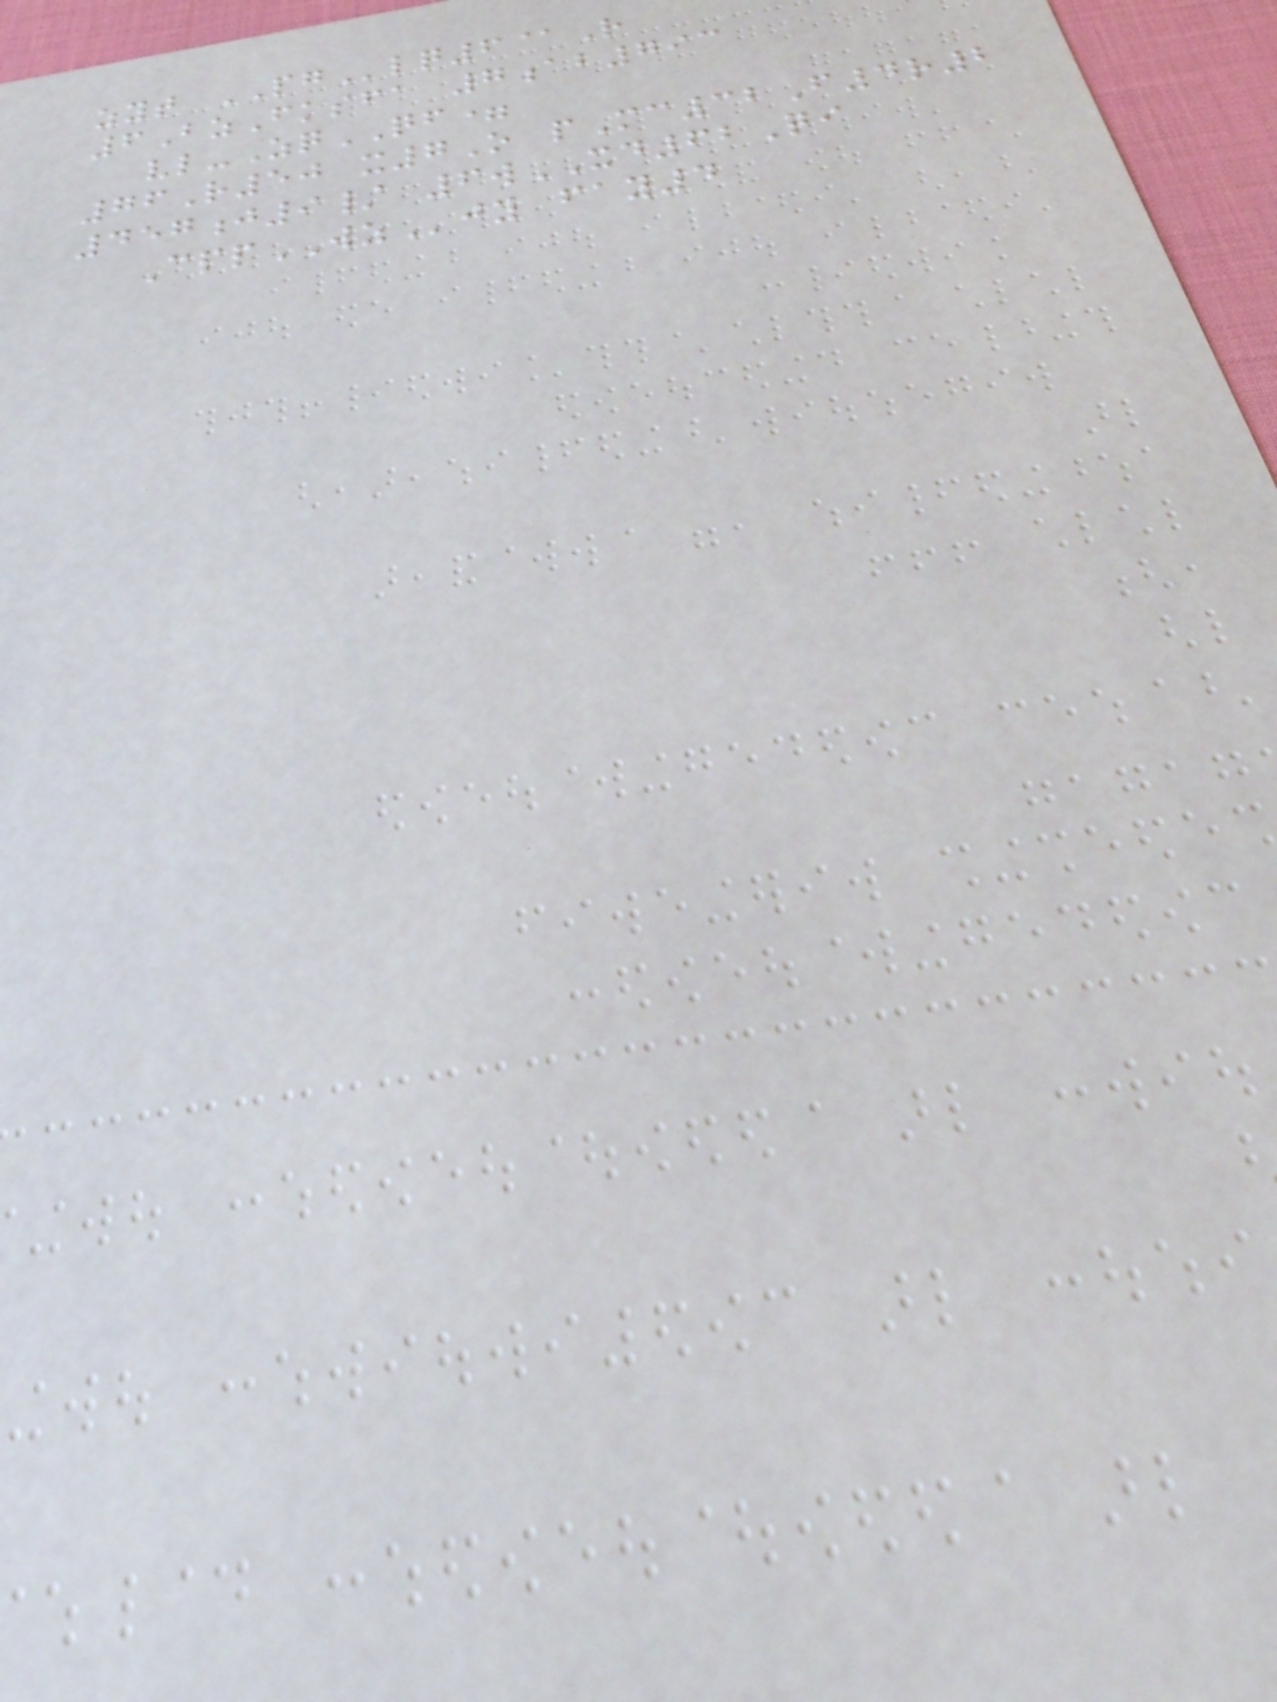zyt PGlq6@R
6BzFksfa 7ab793
vl-ZqQF=
76R50 x7O pMc32F4r2
457j9/ 6wXD62Qi
CppWZjy fay4
